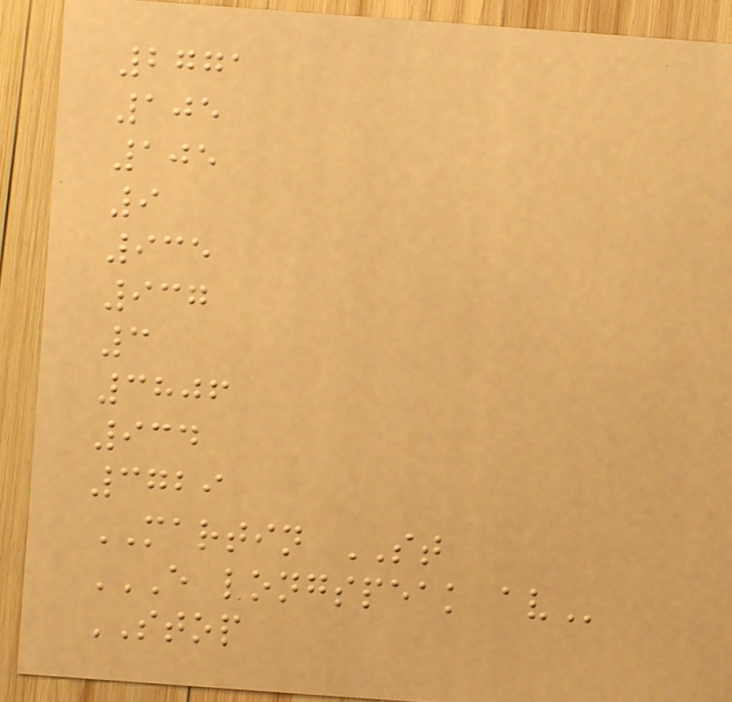2771
105
105
9
935
937
3
3806
934
3729
MARTIN ST
E LONGSPEAK AV
STOP
